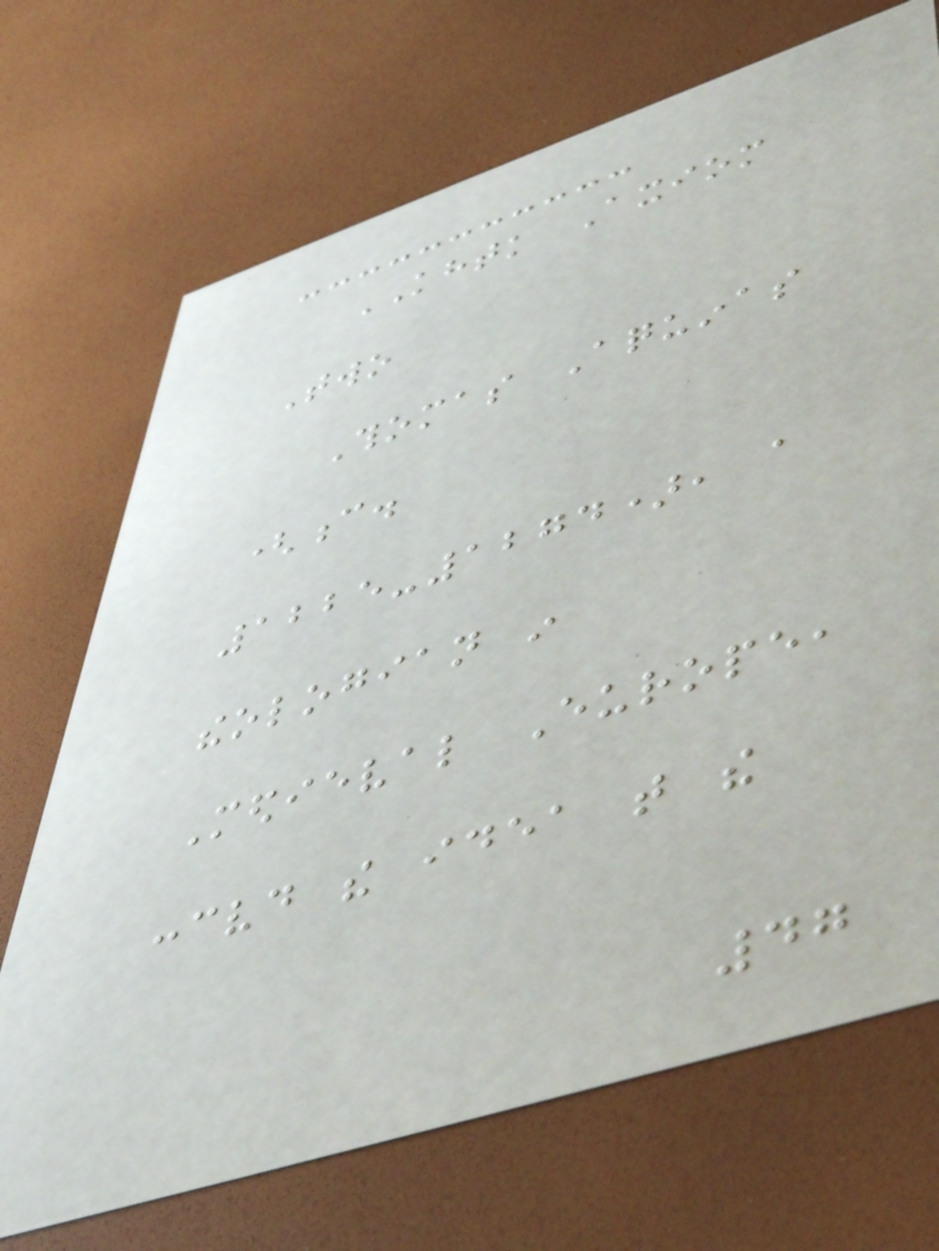KHTK Axiom
Two
Thomas Aquinas
(c.
1225-1274), a
theologian in
Medieval Europe,
conceived the idea that the
47
